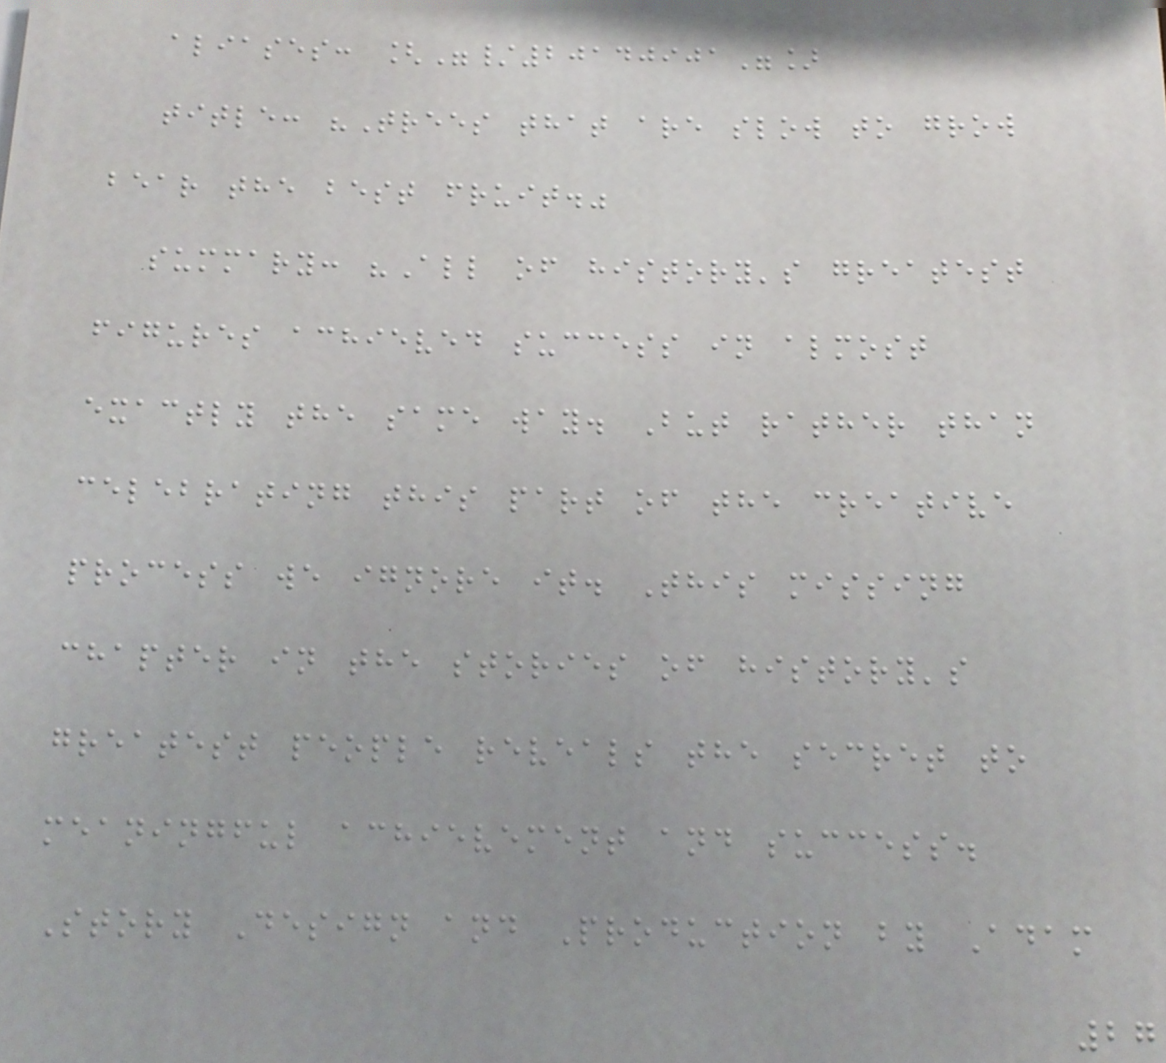aliases: ["/20140901"]
title: "Trees that are slow to grow
bear the best fruit."
summary: "All of history's greatest
figures achieved success in almost
exactly the same way. But rather than
celebrating this part of the creative
process we ignore it. This missing
chapter in the stories of history's
greatest people reveals the secret to
meaningful achievement and success.
Story Design and Production by Adam
27
